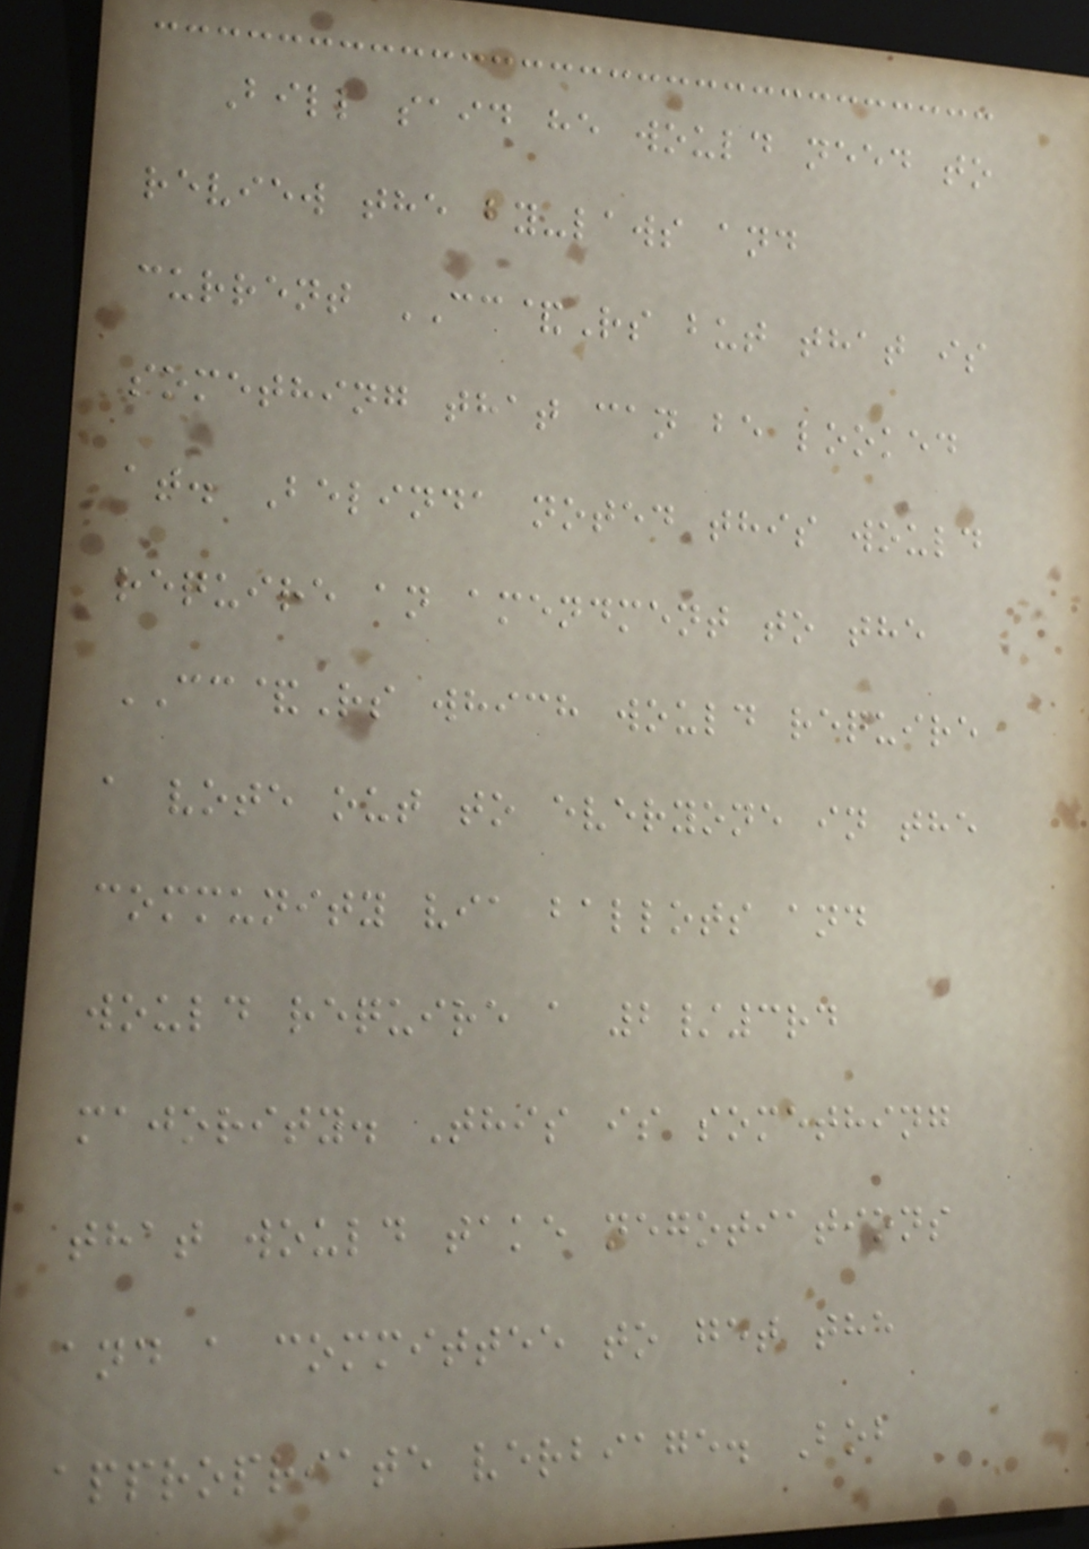Bill said he would need to
review the by-laws and
current CC&Rs but that is
something that can be looked
at. Belinda noted this would
require an amendment to the
CC&Rs which would require
a vote out to everyone in the
community via ballots and
would require a 2/3rd
majority. This is something
that would take negotiations
and a committee to get the
appropriate verbiage. Bob
